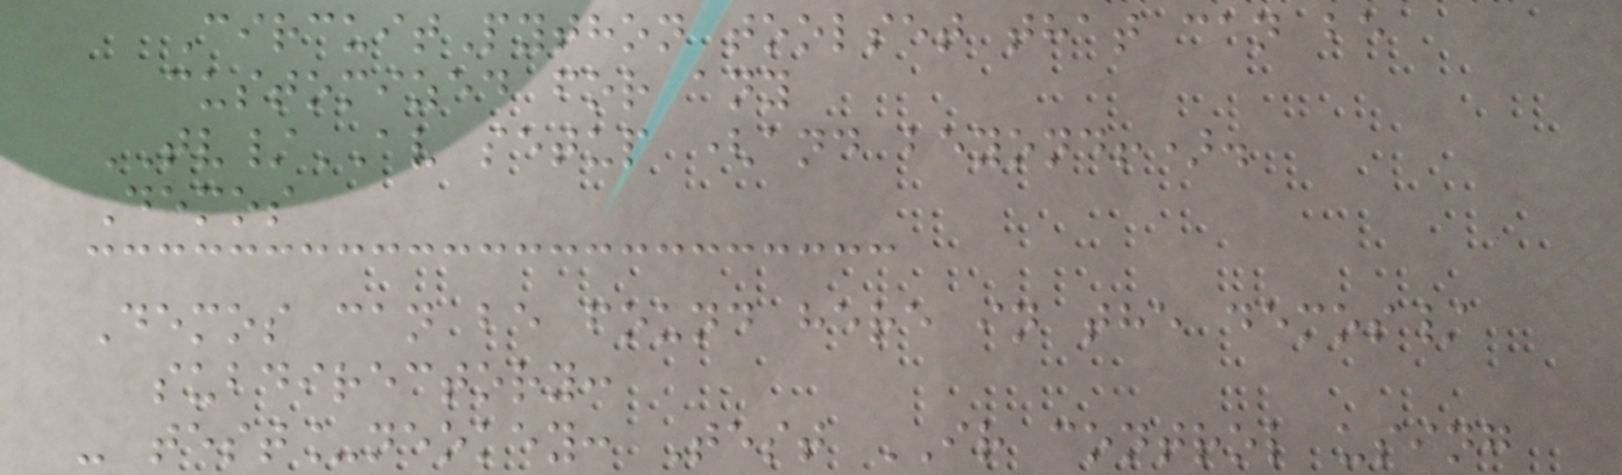CircuitPython toolset that can be
customized for any
TV/AV setup (and beyond!).
Demos
Demos can be found here in the demos/
subdirectory:
- test_neokey: Test IR control using
